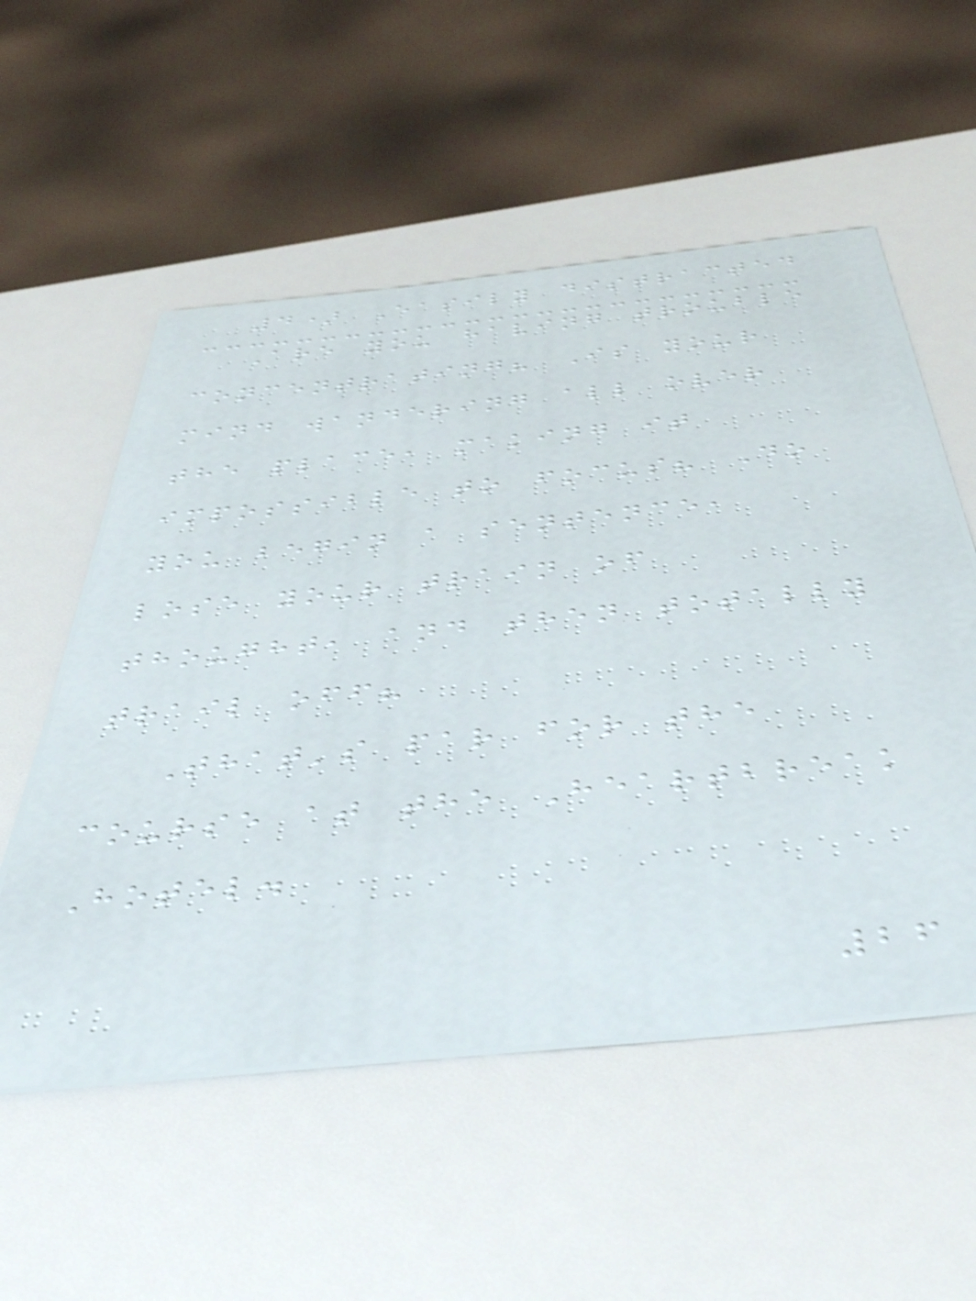4) Easily distracted
Are you having trouble
concentrating? Is your
mind wandering all over
the place, making it
impossible to focus? Do
you begin a sentence,
lose your train of
thought, and then totally
trail off?
That's par for the
course at the Heartbreak
Hotel.
26
